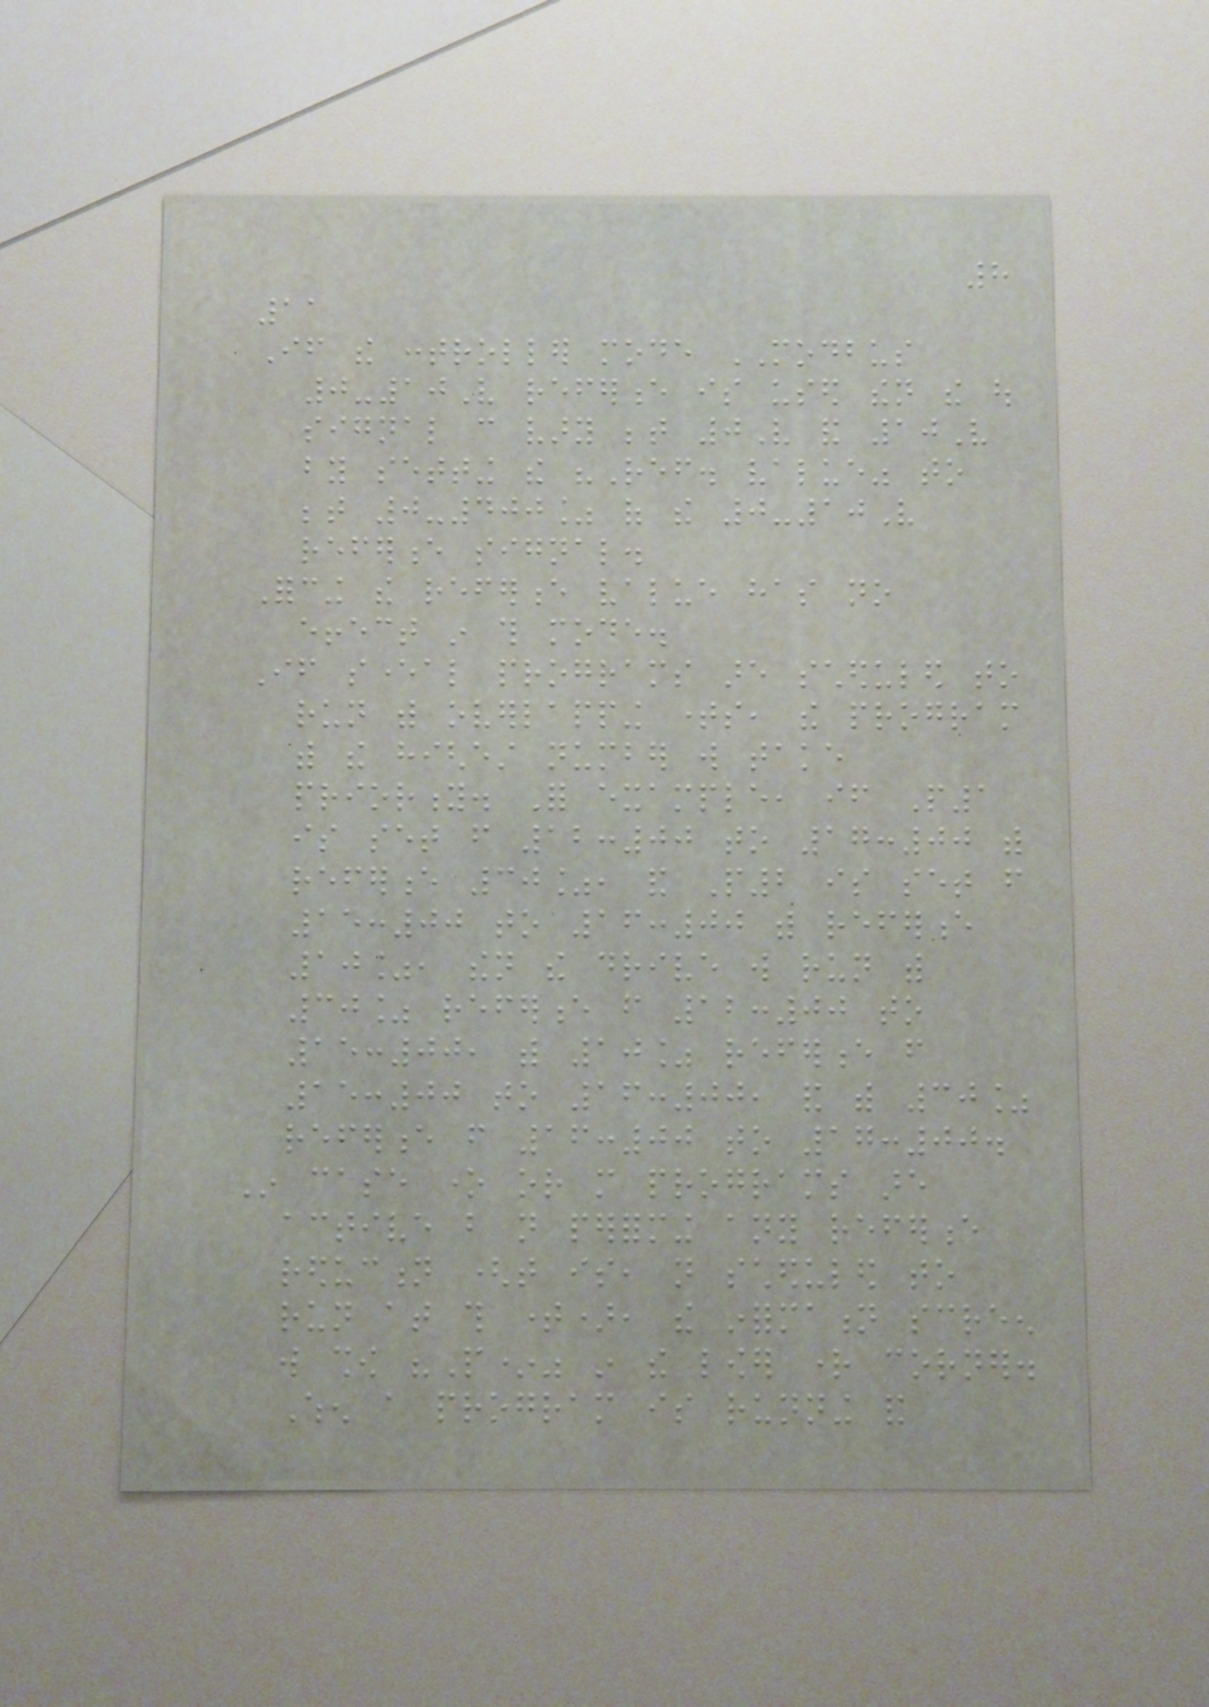8
11
If the controller mode MODBUS
0-10V reference is used then the out
signal can vary between 0V and 10V
by setting the "Ref. value" to
between 0-400% of the 0-10V
reference signal.
Forcing the reference value has no
effect in this mode.
If several programs are scheduled to
run with overlapping times, the program
with the highest number will take
priority. For example, if P1
is set from 12:00 to 17:00 with
reference 30%, and P2 is set from
15:00 to 16:00 with reference
10%, then the drive will run with
30% reference from 12:00 to
15:00, with 10% reference from
15:00 to 16:00, and with 30%
reference from 16:00 to 17:00.
In case one or more programs are
active but not performing any reference
reduction (that is, not scheduled to
run at this time), the information screen
will show "P*" in the lower right corner.
When a program is running and
